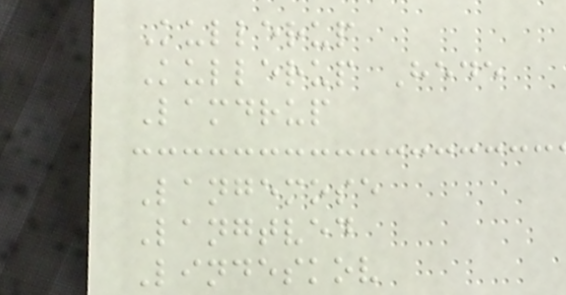Kullerup
Kullerup Hede
Lamdrup
Langemose
Langtved
Lindeskov
